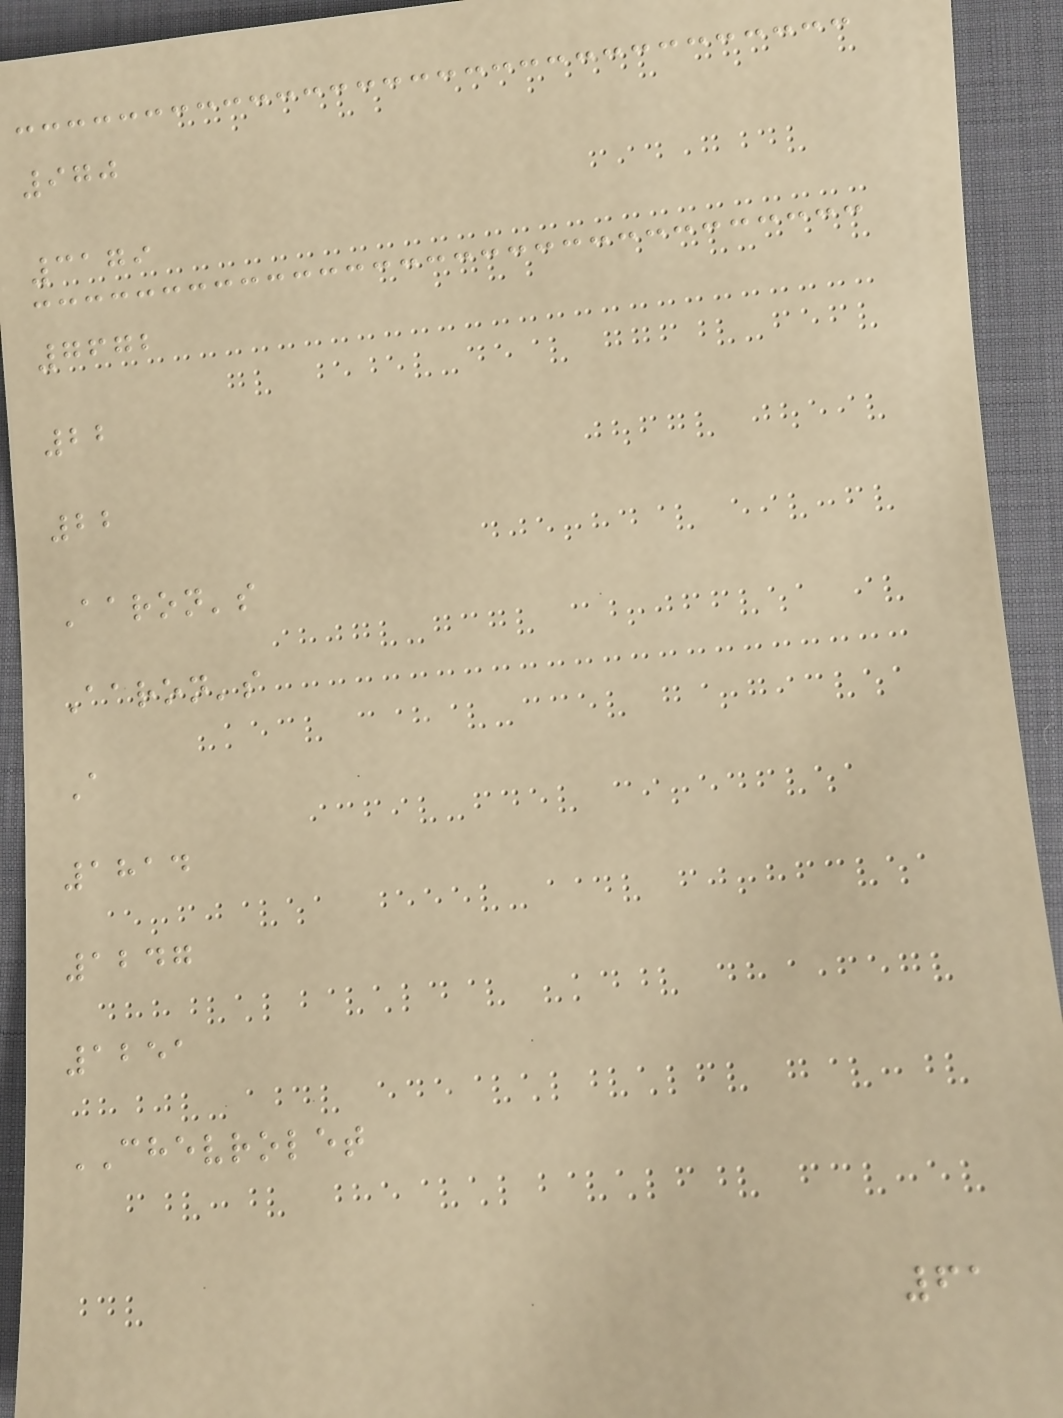970
3179
7672
22
22
Aaron's
Aaron's
A
1814
1247
1251
CHEVROLET
61
